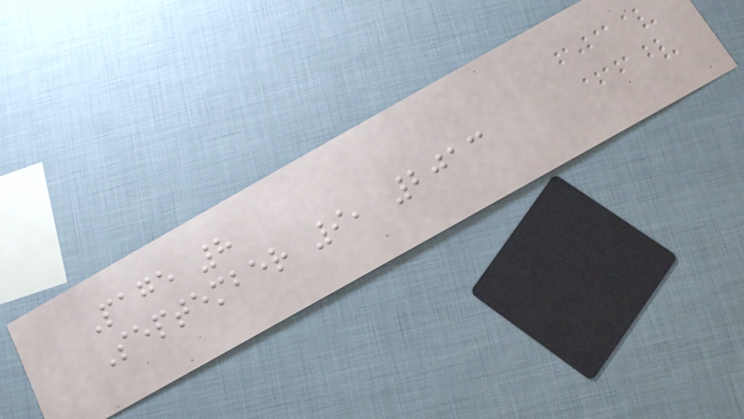Page 8
September 9, 2013
